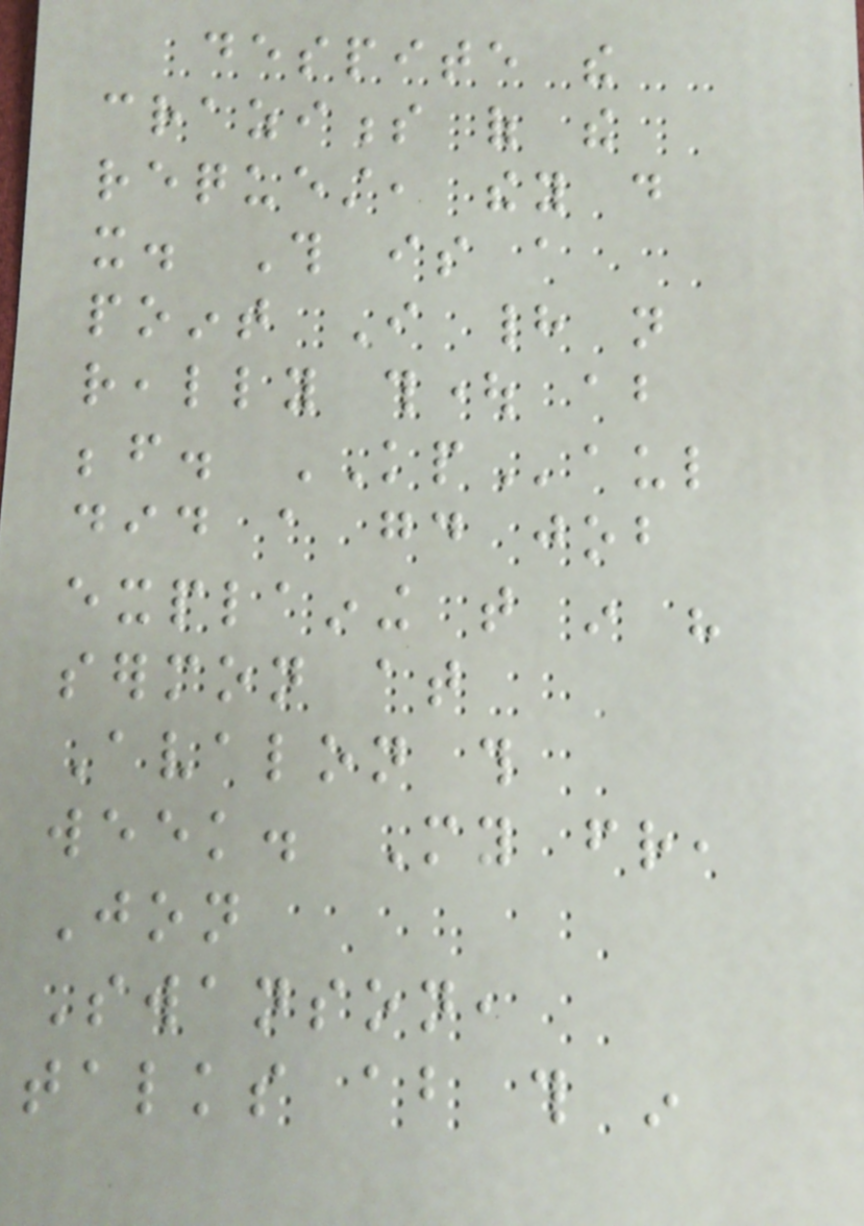despite the
craziness of the
request, they do
it. This is a
point I had not
really thought about
before. KPaul
did a good job
explaining that in his
sermon at
Avalon this
week. My friend,
Jon
Swanson,
talks about this in
